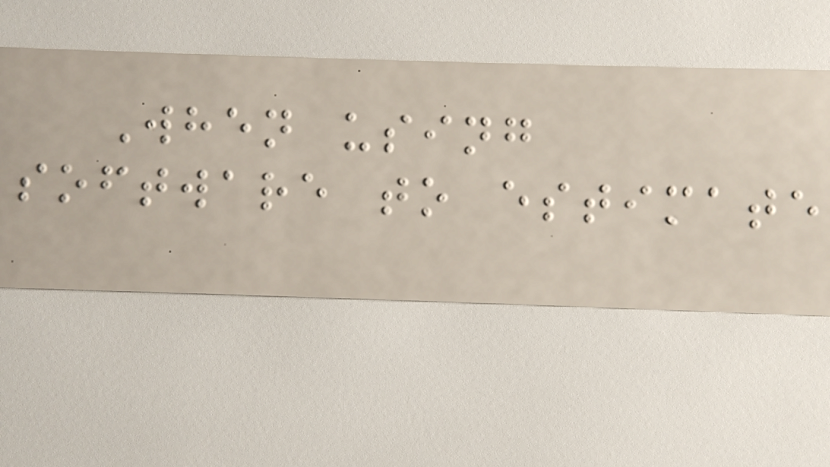When using
software to estimate
